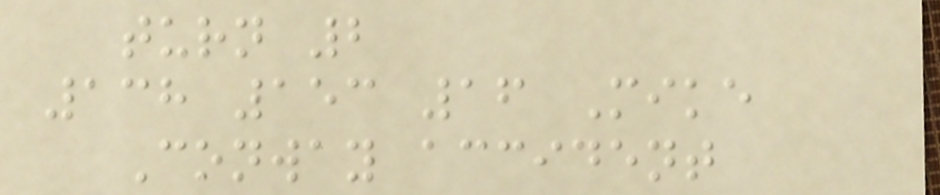turn 2
138 153 16 Mike
Conway accident
